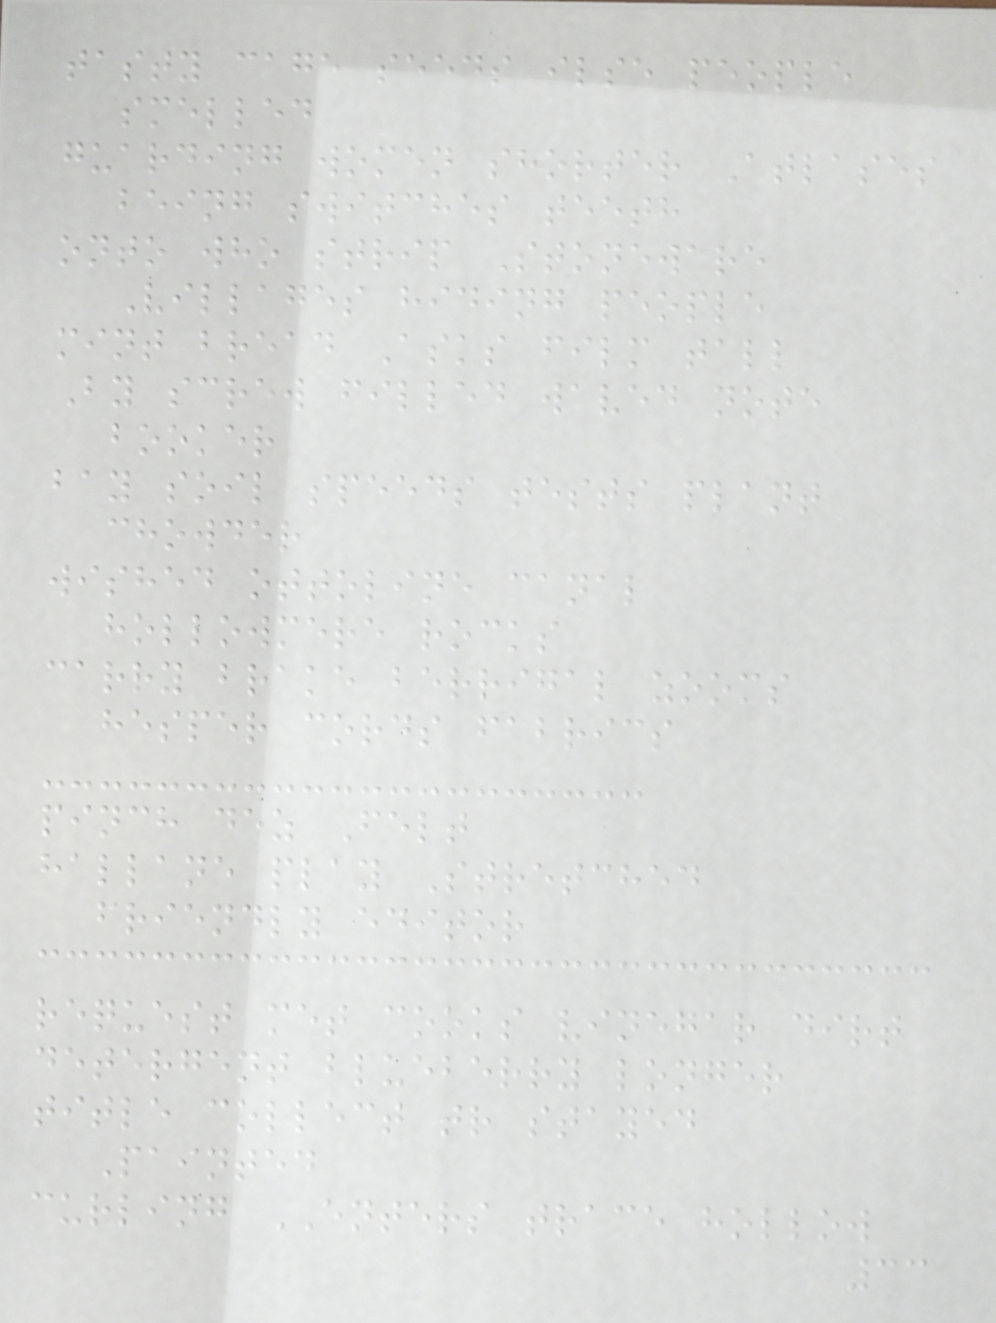tasty cage seeds ilse people
smelled
guarding women shorter Atlases
being switches teeth
onto who strip Stoneware
Villages hiding people
mint bread Asks film tall
By screw filled waved note
booker
bay soil speeds tests plant
chowder
wished ottoline canal
hollowmere rocks
carry brake berrigal zooms
hesper cords fabrics
pinch dez Felt
hallane play Stretched
friendly editor
request met cooks vinegar dirt
detergent blueberry longer
title collect tr stayed
Painted
curling ENTERS trace hollow
33
